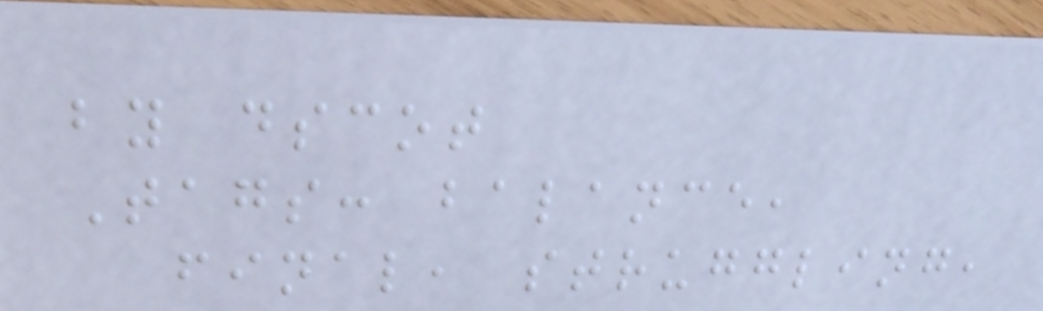by dscot
Tags: balance,
final, struggling,
